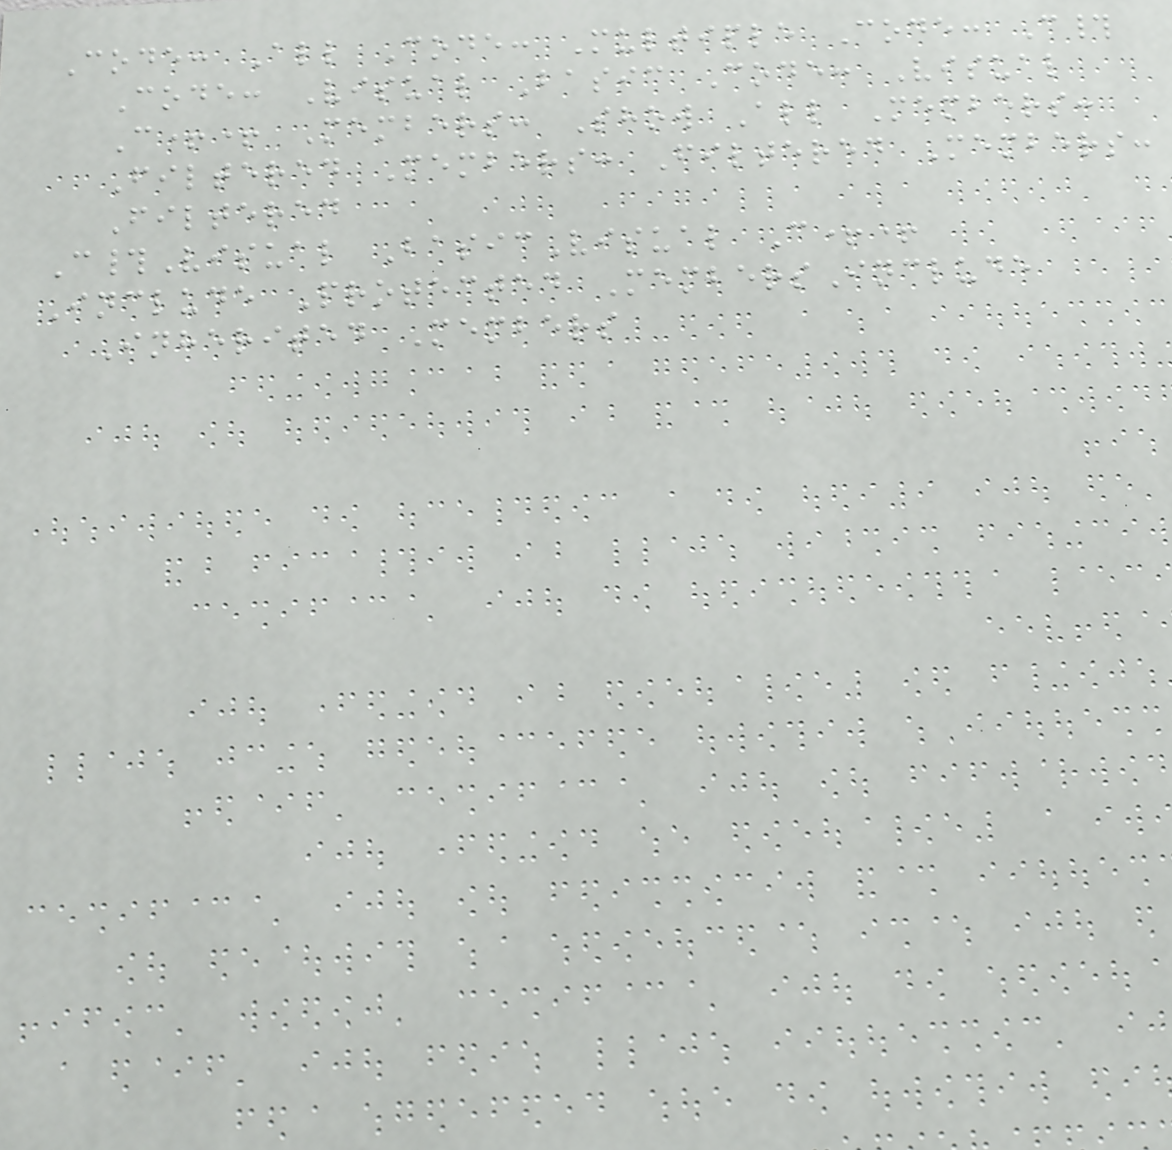Code: All Code: Multiple Code: C#
Code: Visual Basic Code: Visual
C++ Members: Show All Members:
Filtered Members: Filtered Members:
Filtered
C#Visual BasicVisual C++
Include Protected MembersInclude
Inherited Members
